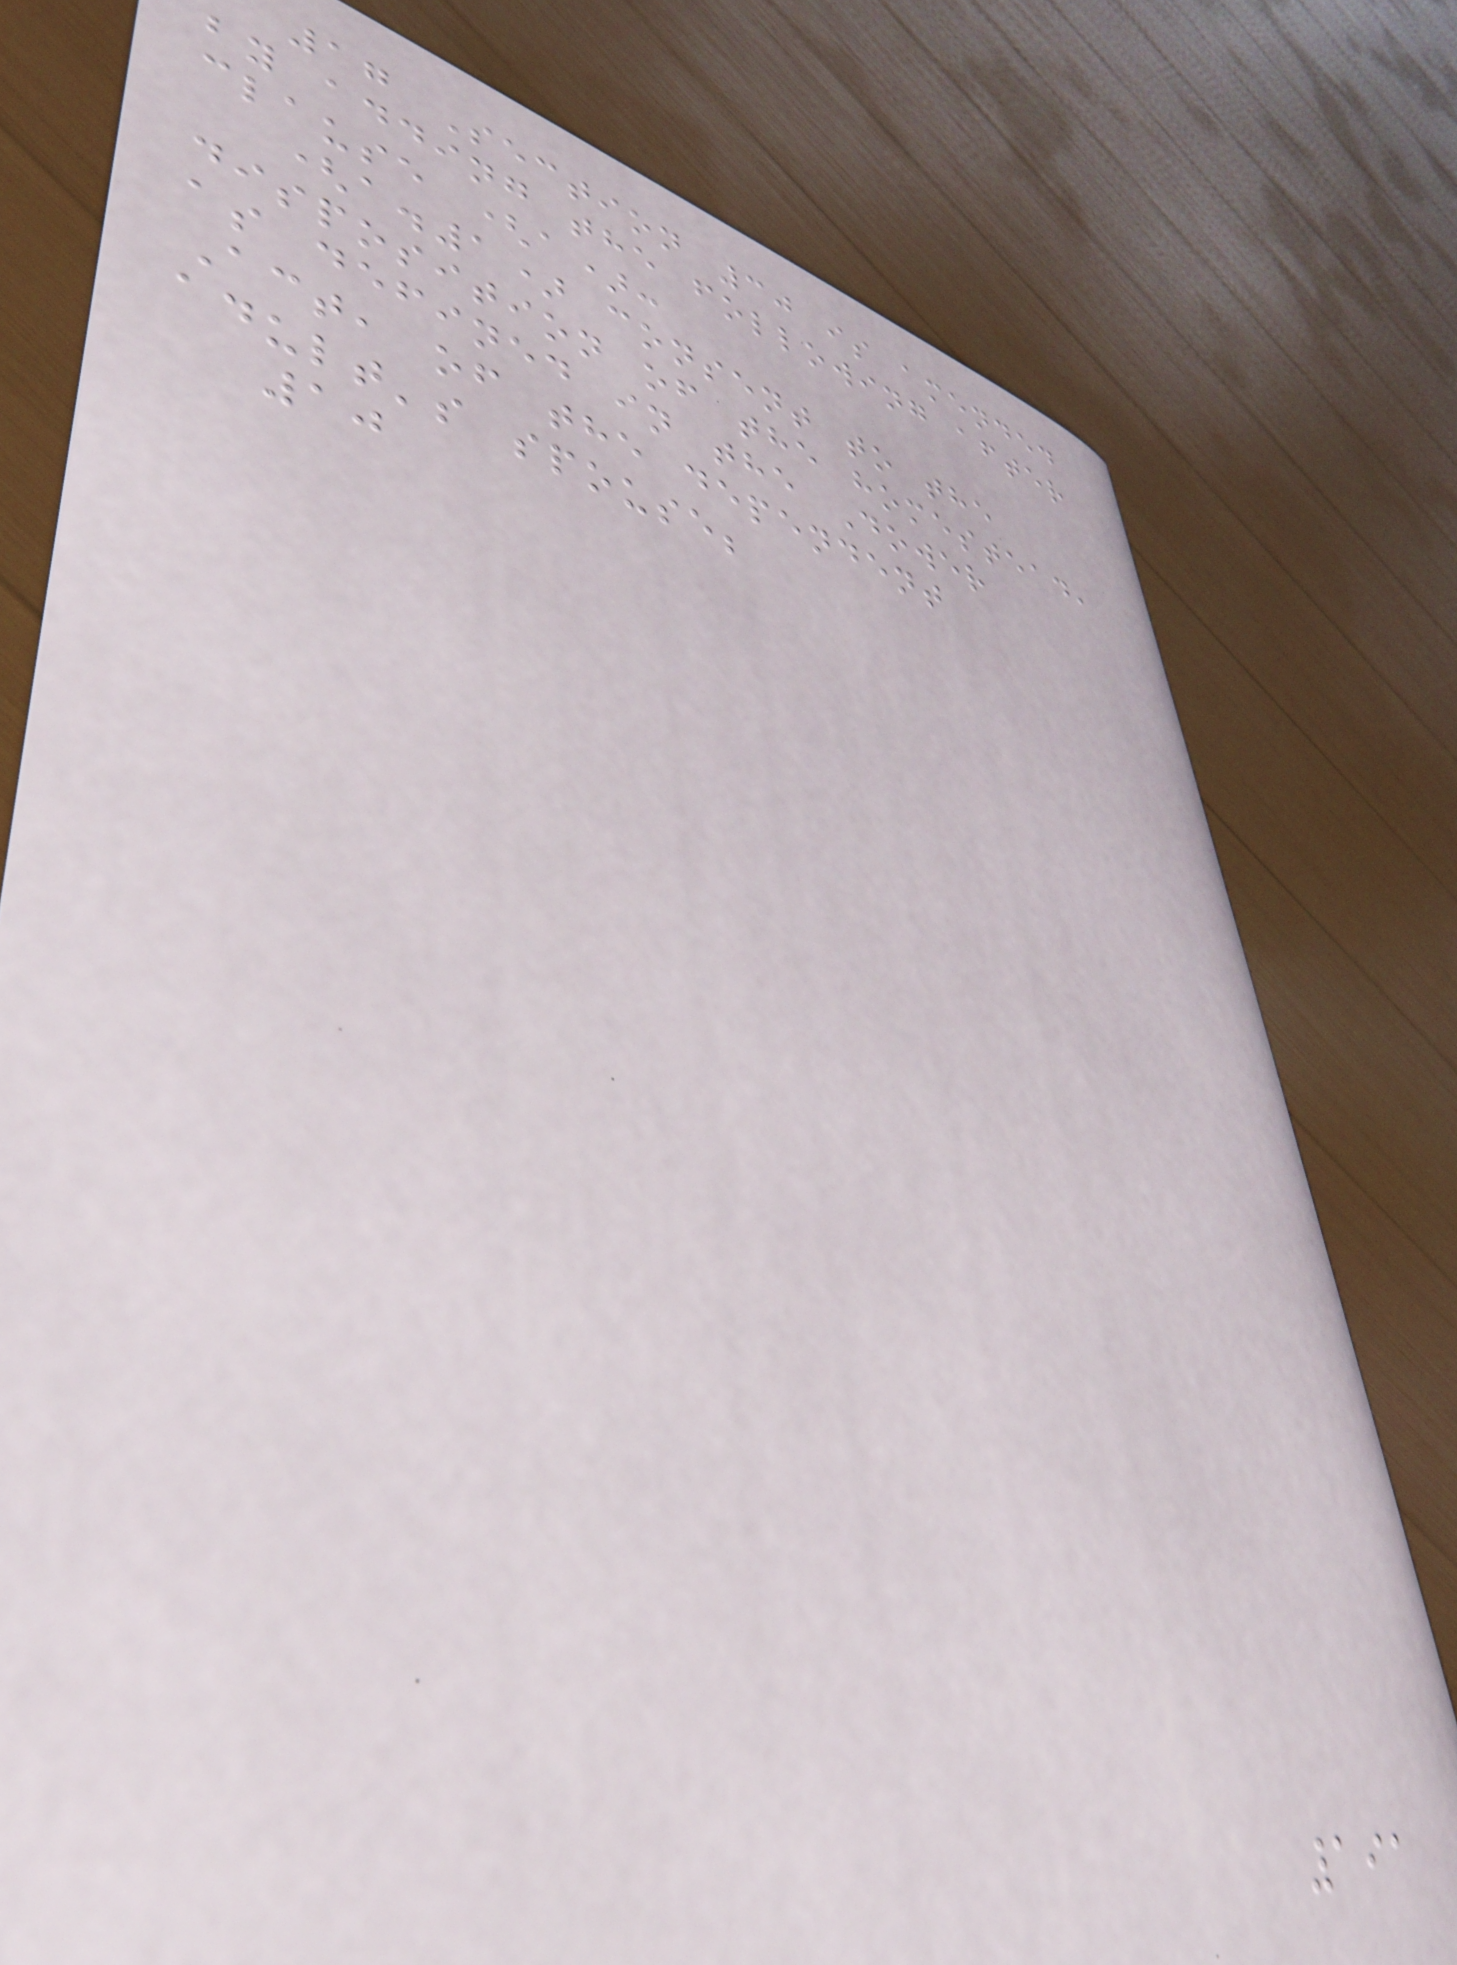17 Section 30 is amended
by adding the following after
clause (a):
(a.1) consent to the
disposition of the homestead,
as defined in the Dower
Act, of the dependent
adult's spouse;
10
191
